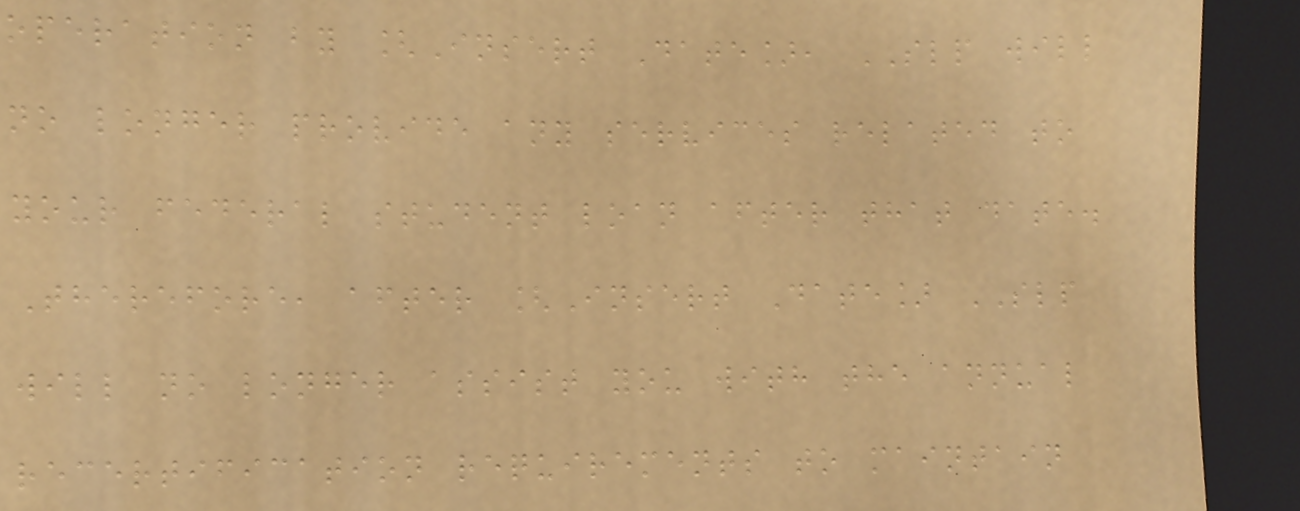operation by [Insert Date], SLP will
no longer provide any services related to
your federal student loan after that date.
Therefore, after [Insert Date] SLP
will no longer assist you with the annual
recertification requirements to maintain
